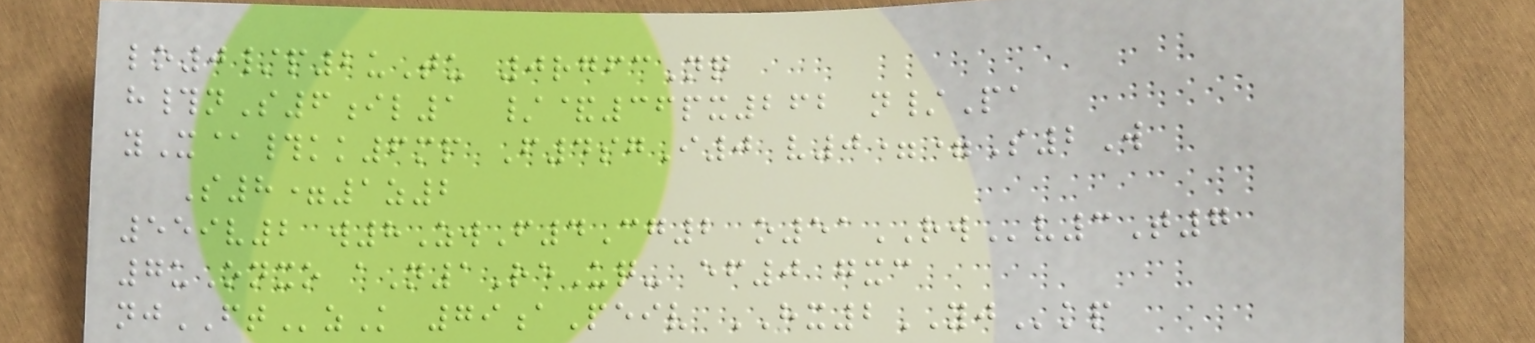lo0/p2uTu 0rgfcNq
h#nS6il1 /&36px262 n/Pa
yX@#kk6mp F4sgI0 v0==S2W
S8=1z2
559v2 w8ZwF4Cg2 o51RWv3T7
7uOnxo aN1ReUq- ef0 gxc
njFTzK 79aPeiv HX2YJkp
